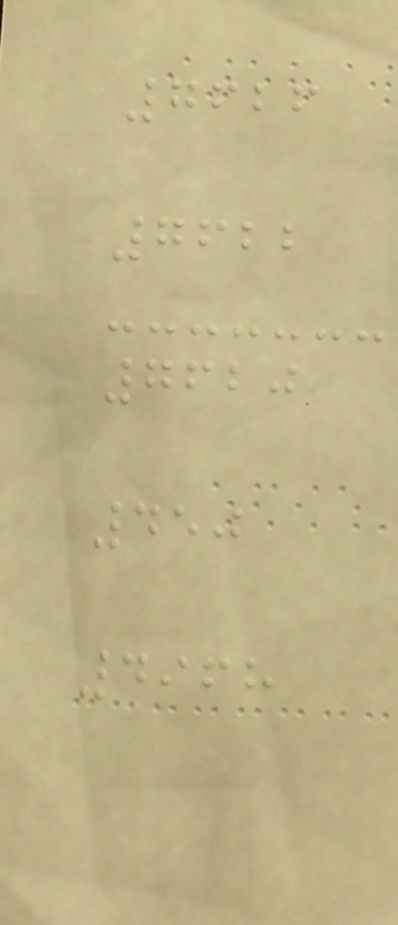7626
7622
7620
450
4968
